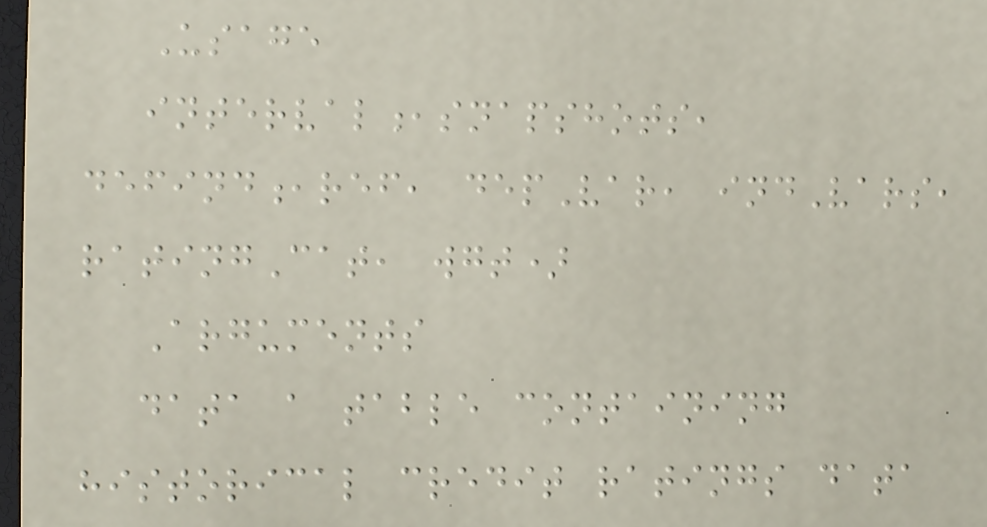Usage
interval,snapshots,
defind,ref, depVar, indVars,
ratingCat, wgt)
Arguments
data a table containing
historical credit ratings data
